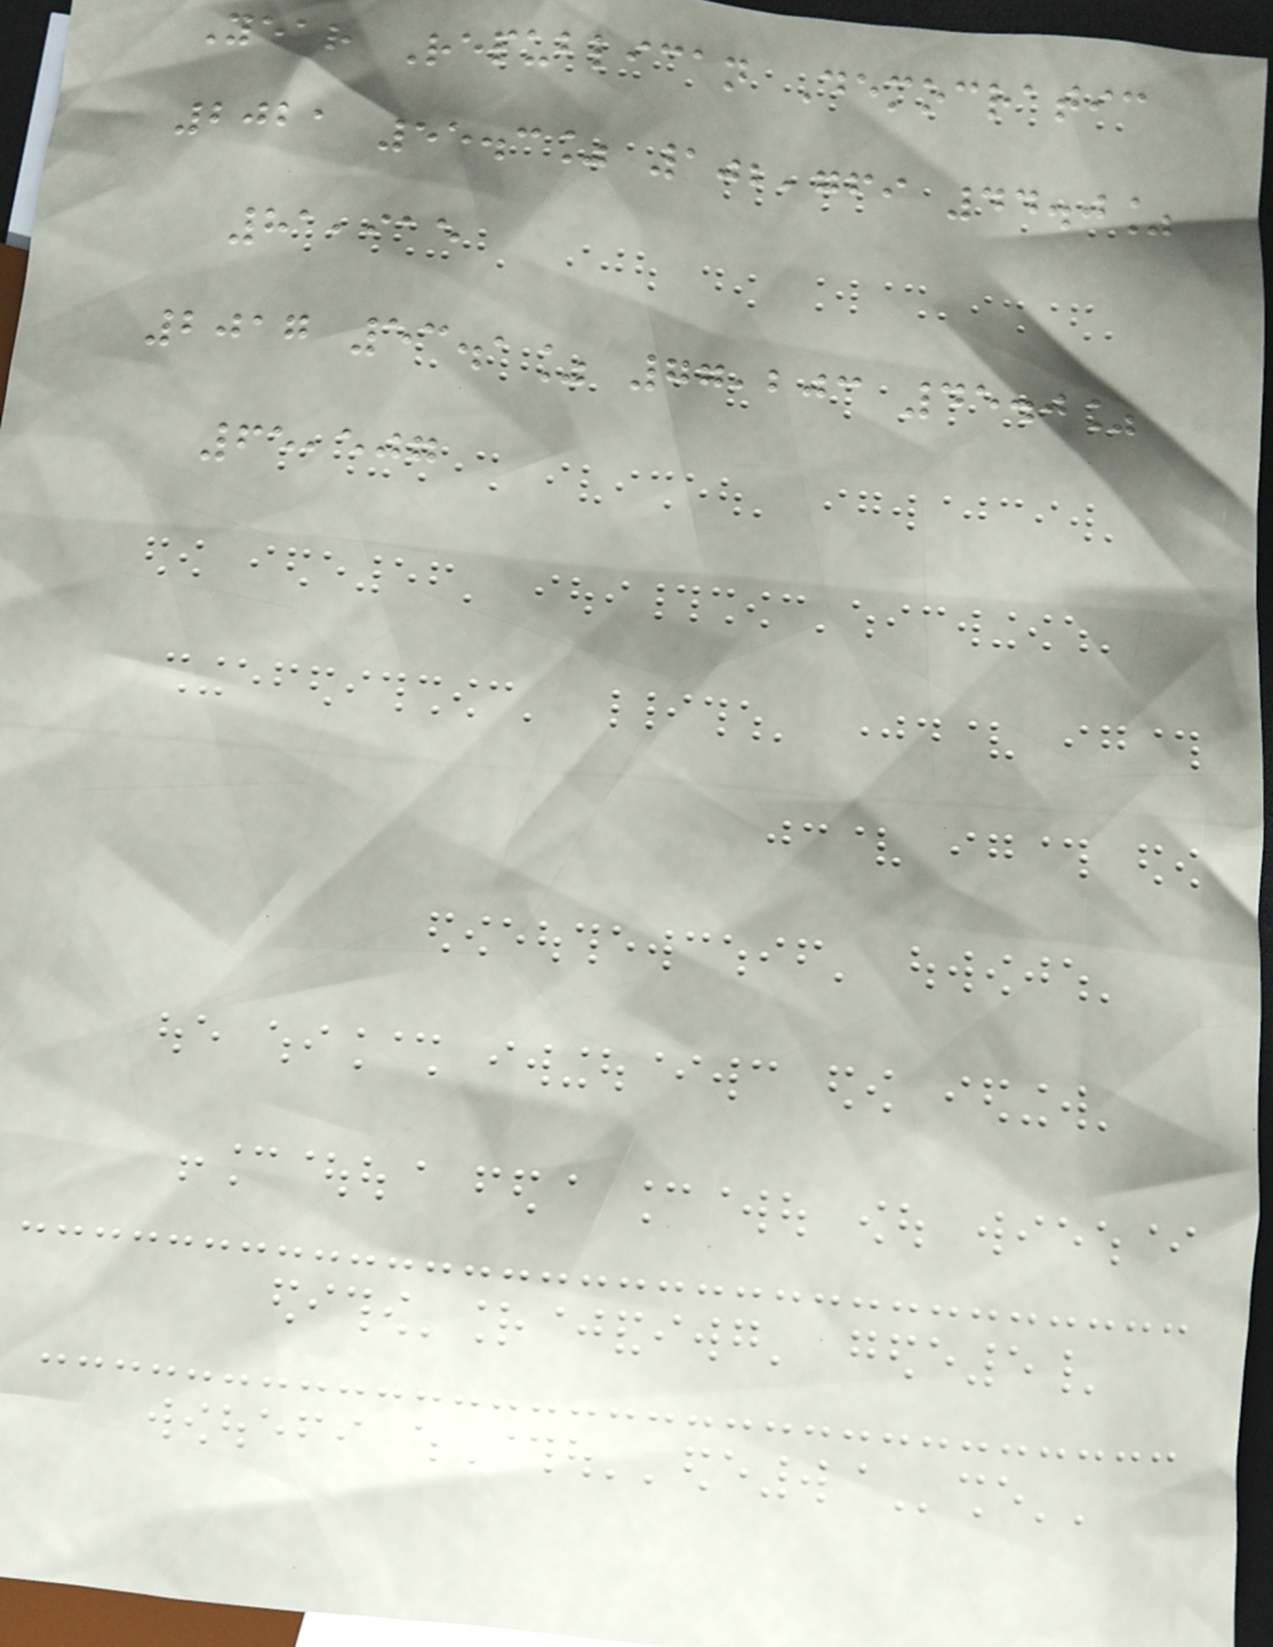Year Republican Democratic
2021 55.3% 102,769 44.0%
81,915
2017 53.1% 77,203 45.0%
65,507
